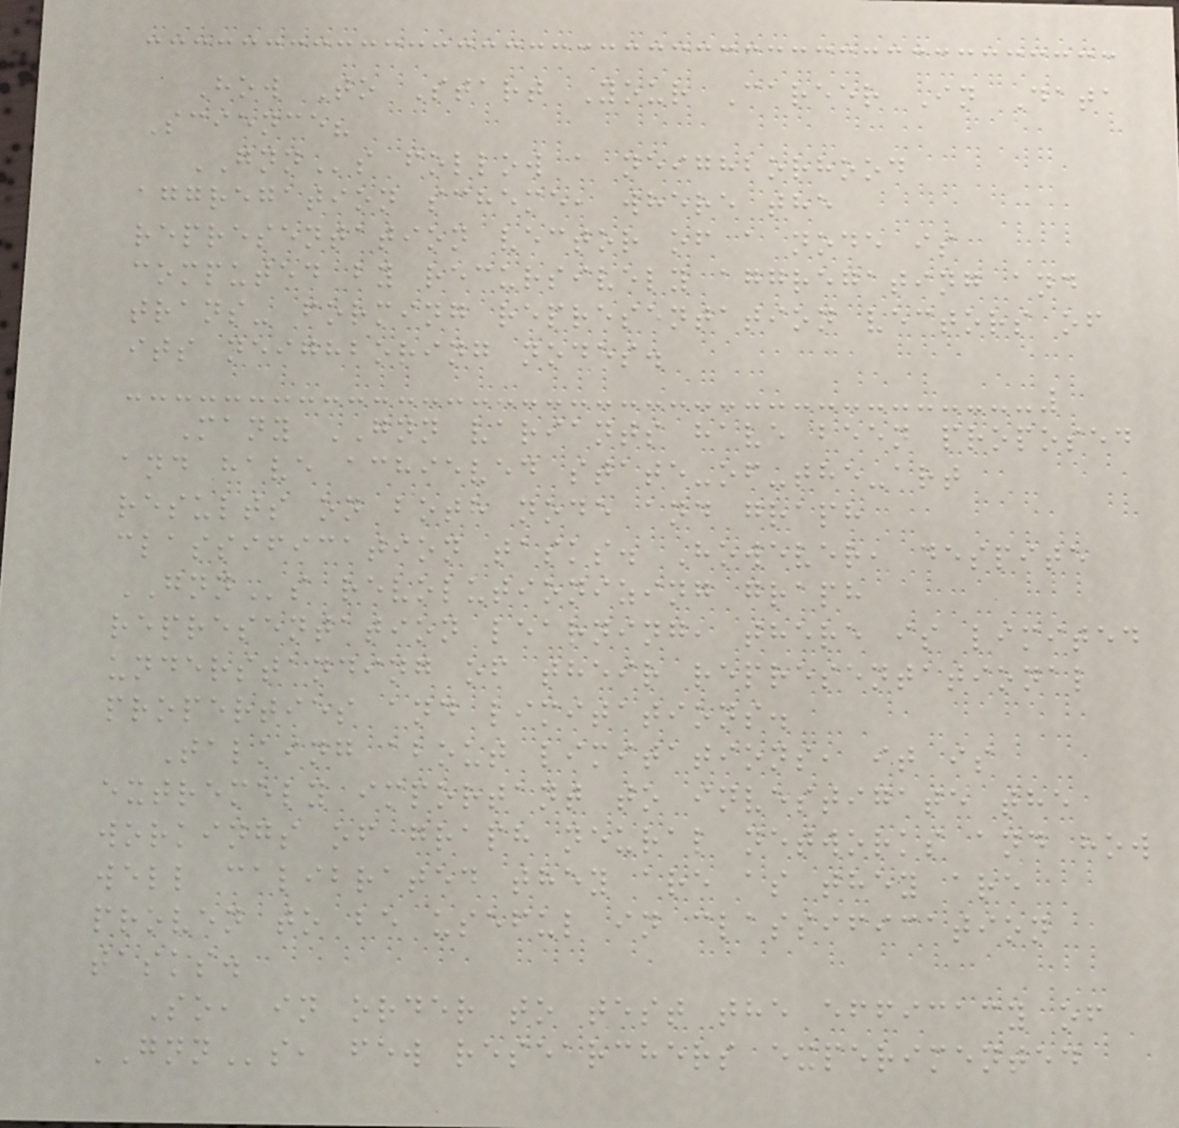How To Start Your Career In Data
Science?
GNNs follow a neighborhood
aggregation scheme, where the
representation vector of a node is
computed by recursively aggregating and
trans- forming representation vectors of
its neighboring nodes.
Many GNN variants have been proposed
and have achieved state-of-the-art
results on both node and graph
classification tasks. However, despite
GNNs revolutionizing graph
representation learning, there is limited
understanding of their representational
properties and limitations.
Talking about limitations, it is
extremely important to investigate the
workings of graph neural networks and how
well calibrated they are as they are
proven to be useful in classification
tasks.
So, in order to test the efficacy of
GNNs, few researchers experimented
